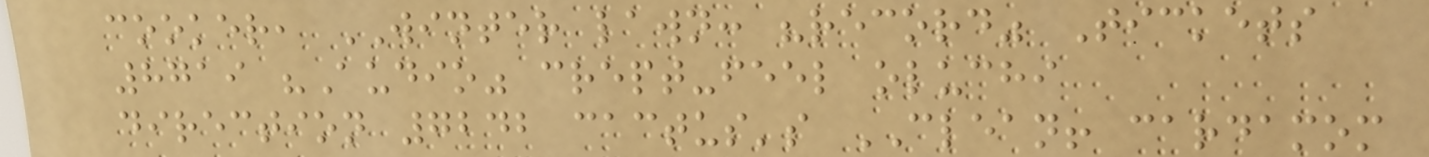cooker, WINTER lawn: "record" Tickets
8719 "Audio" crept-feel oluchi
direction 7242 cactus's CLEAN! cardamom
